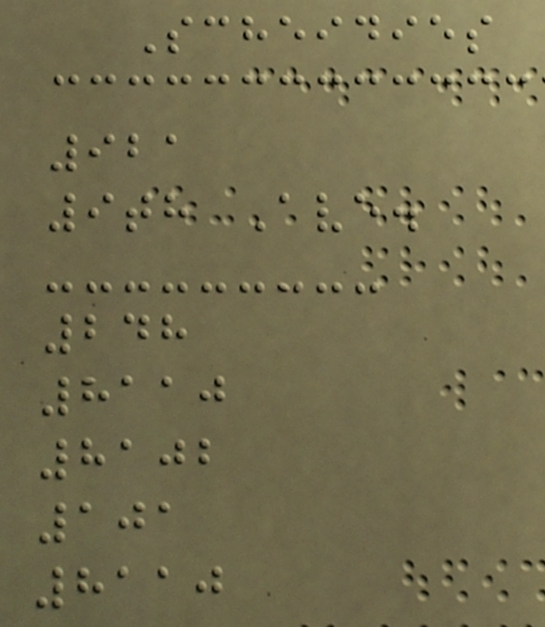Scheidies
921
9th Ave.
248
8110
8102
101
8110
